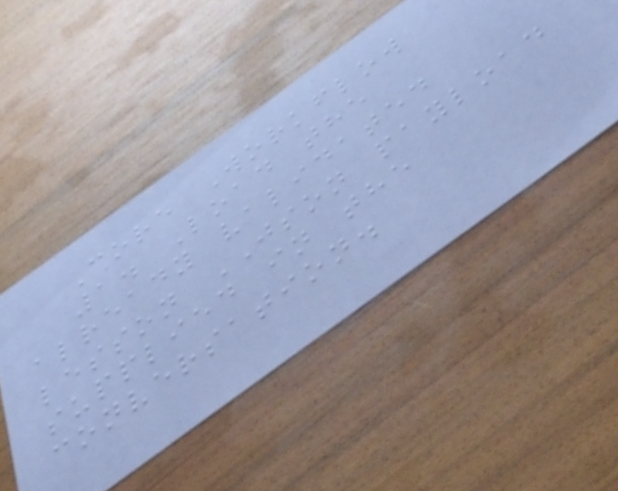Core Workflow
1. Load the
already validated
lesson JSON payload
supplied in the
conversation.
